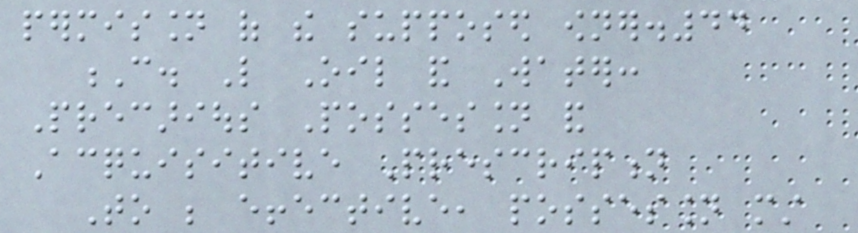permission of the supposed owner.44
C. Like Oil and Water:
Precarious Possession and
Acquisitive Prescription
To be effective, possession must
